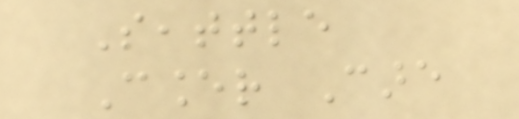Seattle
Cancer Care
